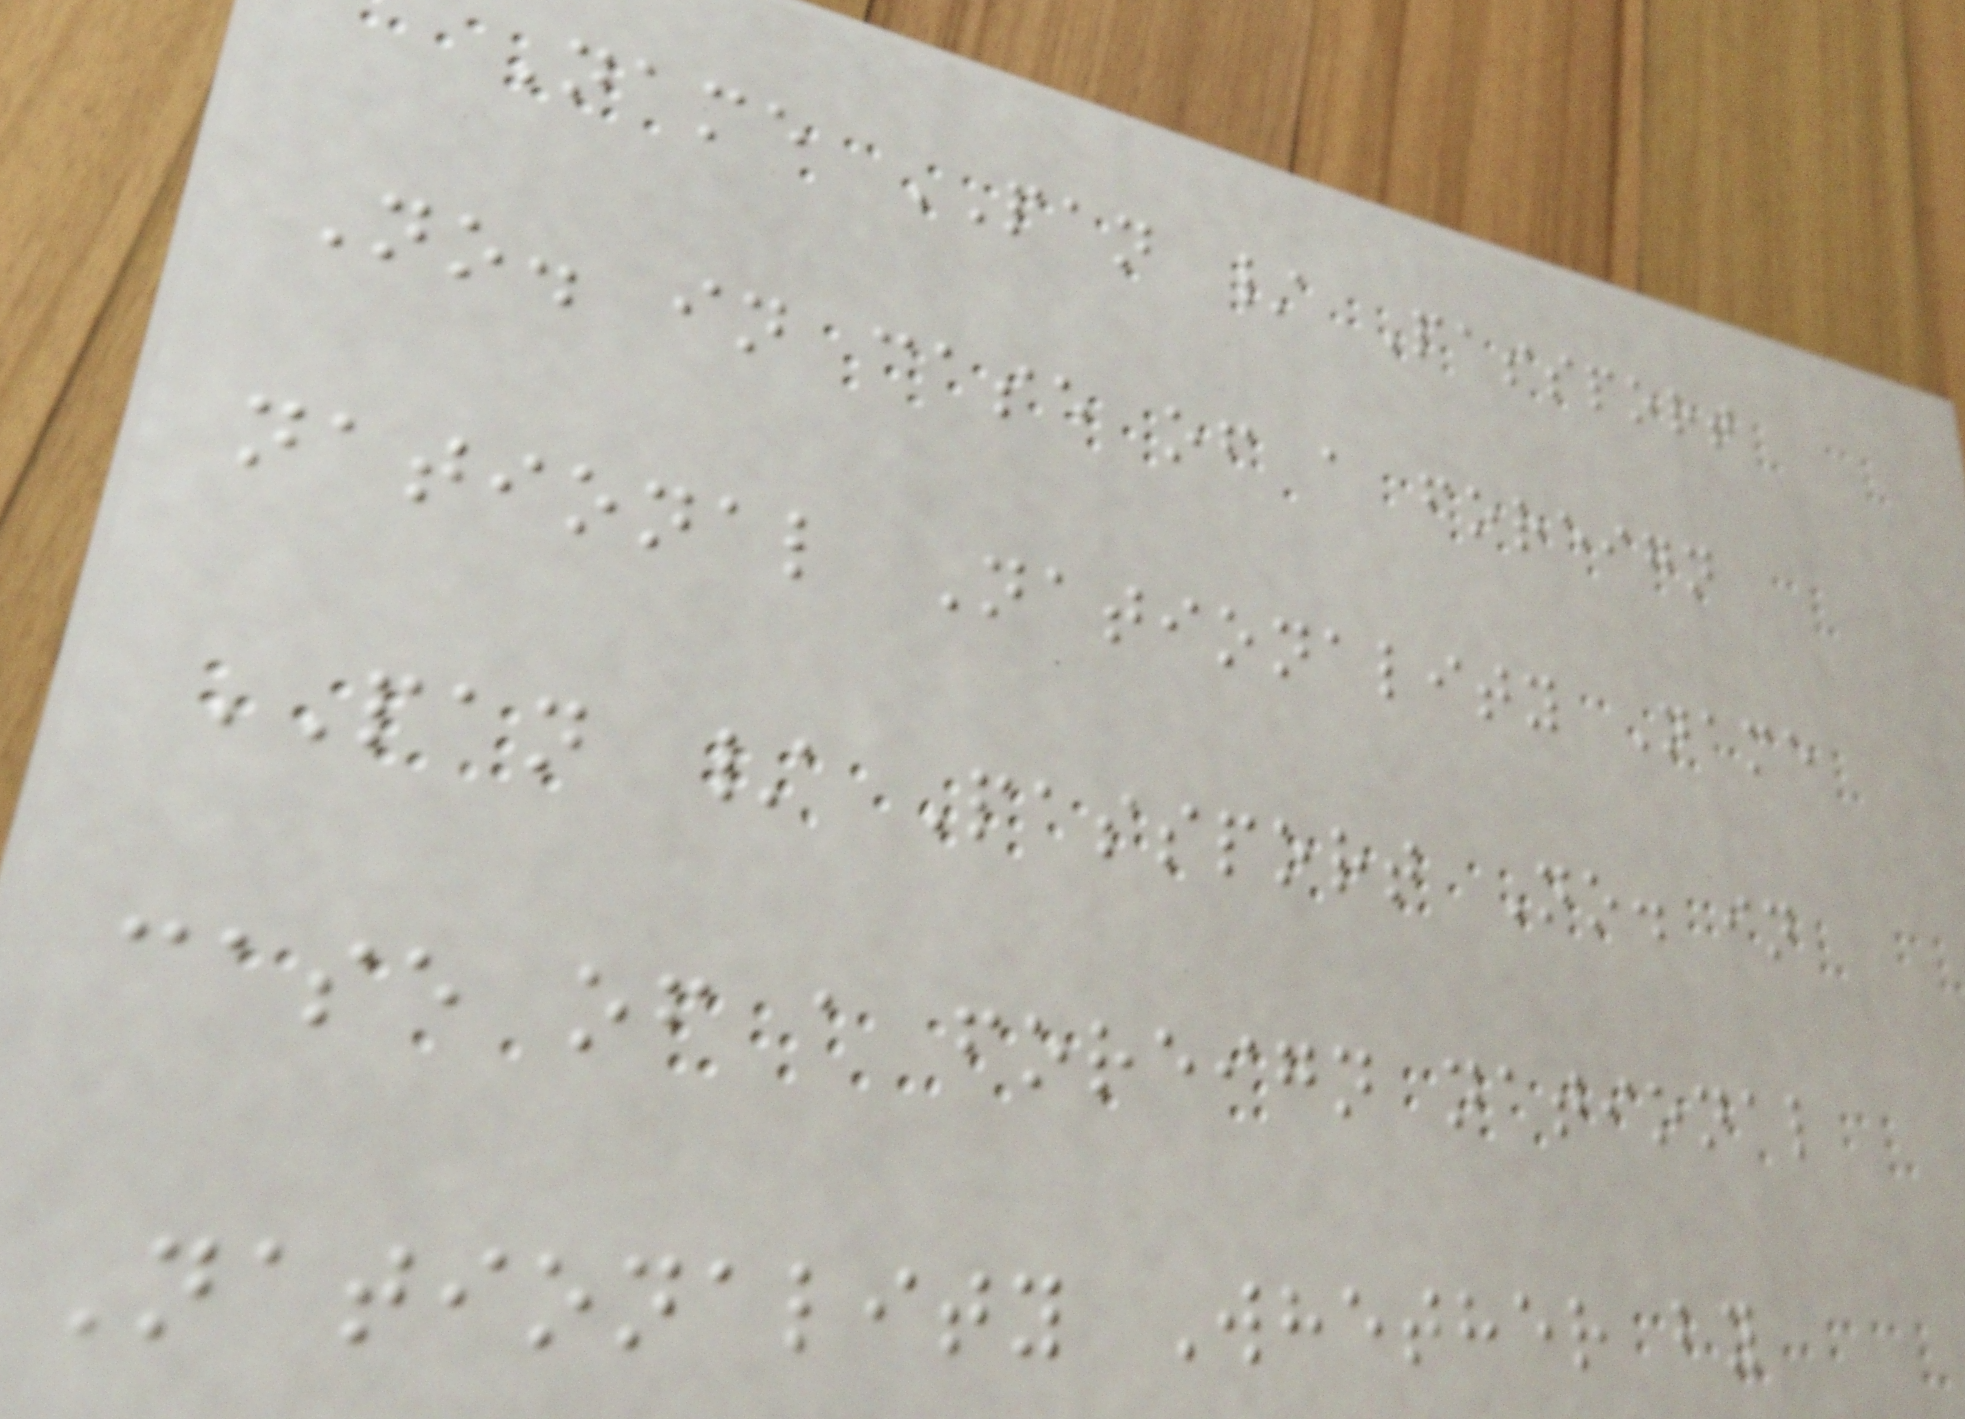Name PAN / Passport
No. in case of a foreign
national Nationality Name
PAN / Passport No. in
case of a foreign national
Nationality Whether by
